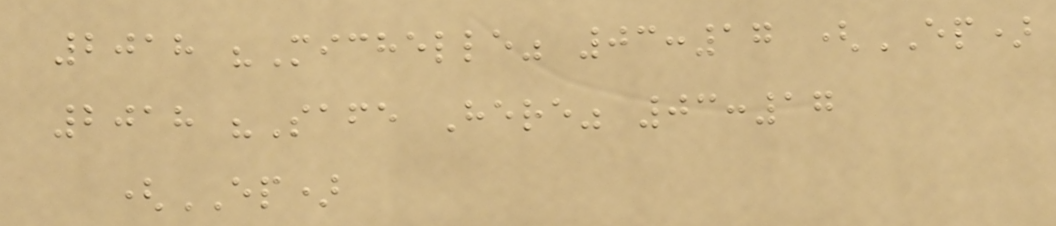2018 "Michelle" 03:17 (EP)
2018 "Safe Here" 03:17
(EP)
